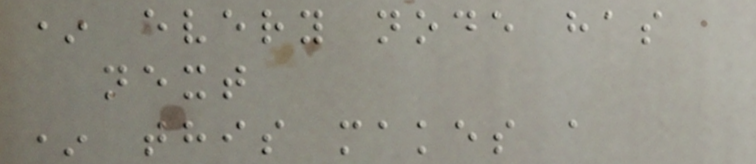* every node has
next
* this makes a
